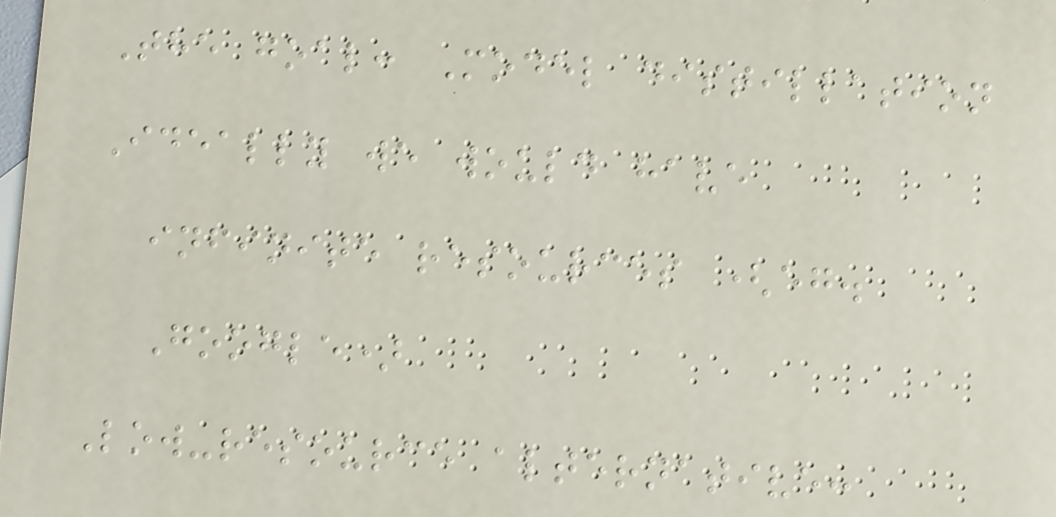The goal: Model distillation
Ideally we would have
infinite resources (eg.
Google)
Low-resource alternative:
